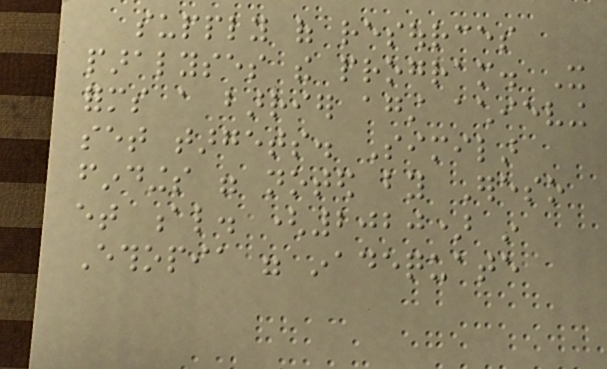supply of resources
paralyses the program. It
forms a barrier against achieving
set targets. Similar
findings were noted by Ereso
et al. (2020) in
Ethopia were inadequate
